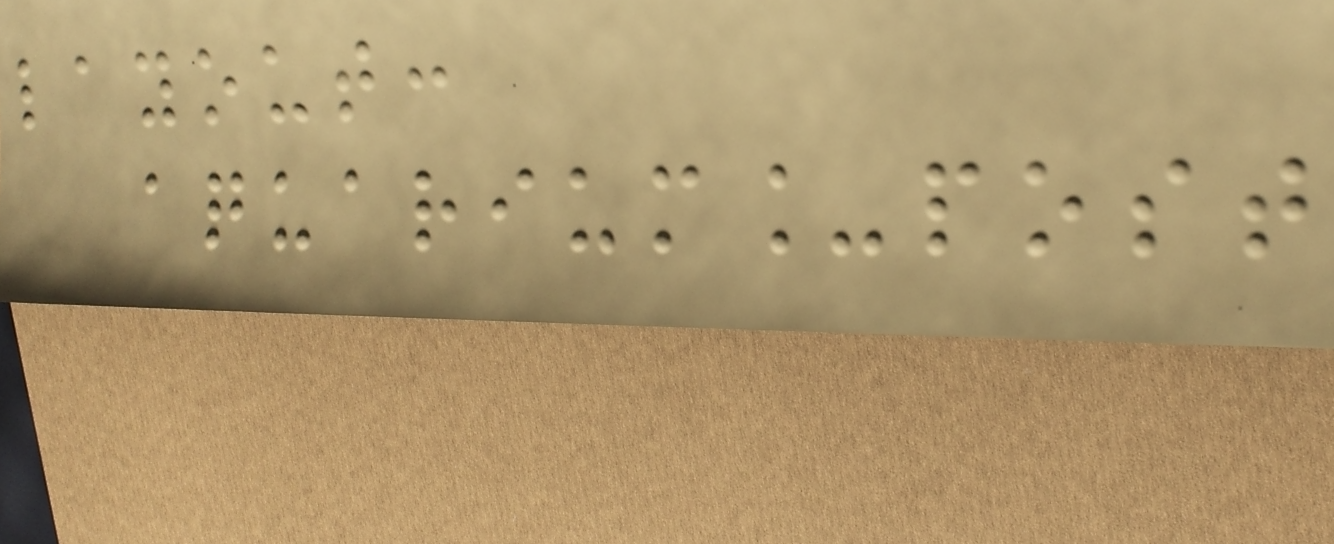layout:
aquarium_post
